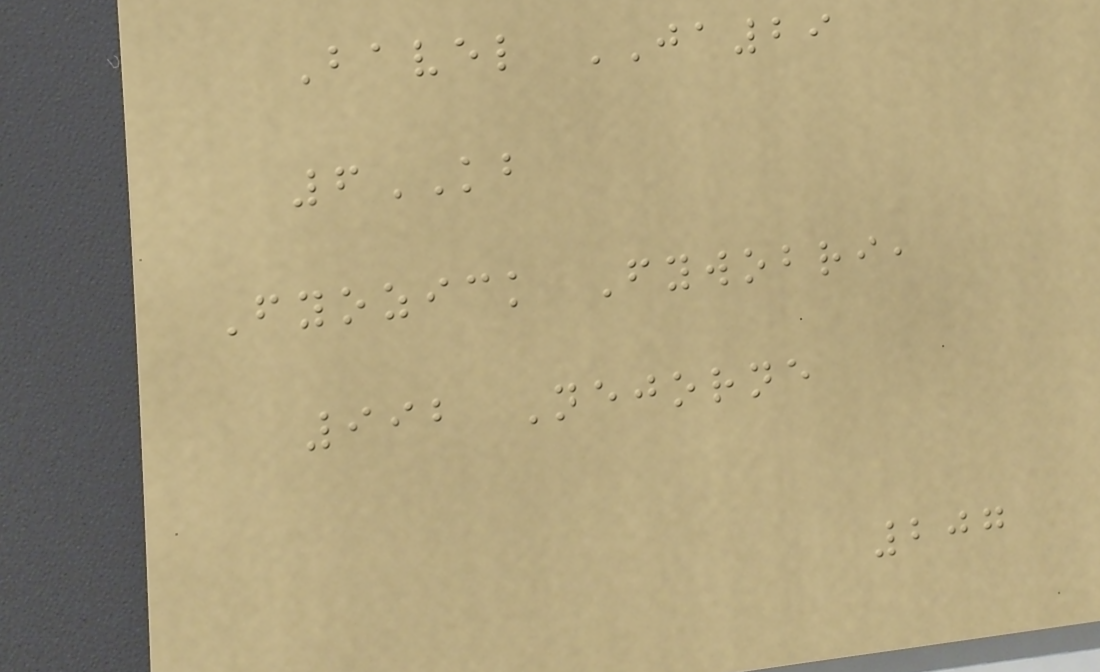Bavel JA29
6KB
Fyozick Fywobri,
992 Nejorne
207
